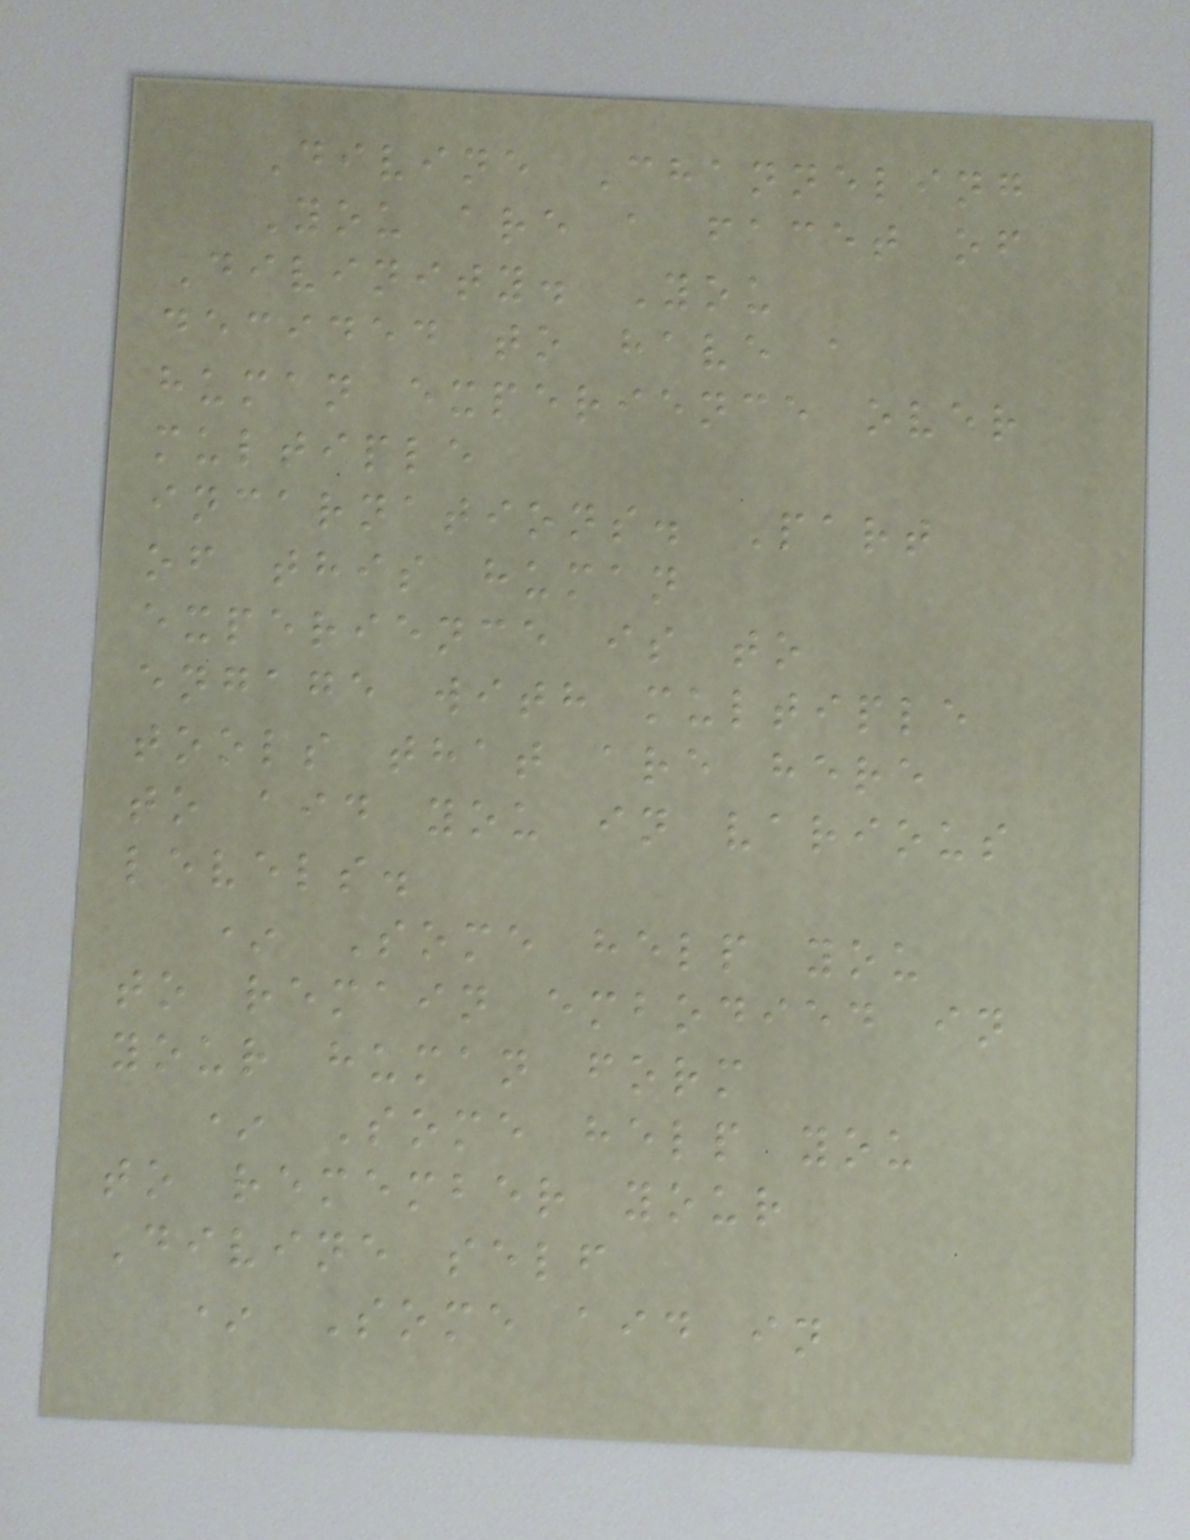Divine Channeling
You are a facet of
Divinity. You
decided to have a
human experience over
multiple
incarnations. Part
of this human
experience is to
engage with multiple
tools that are here
to aid you in various
levels.
* Some help you
to remain embodied in
your human form
* Some help you
to remember your
Divine self
* Some aid in
